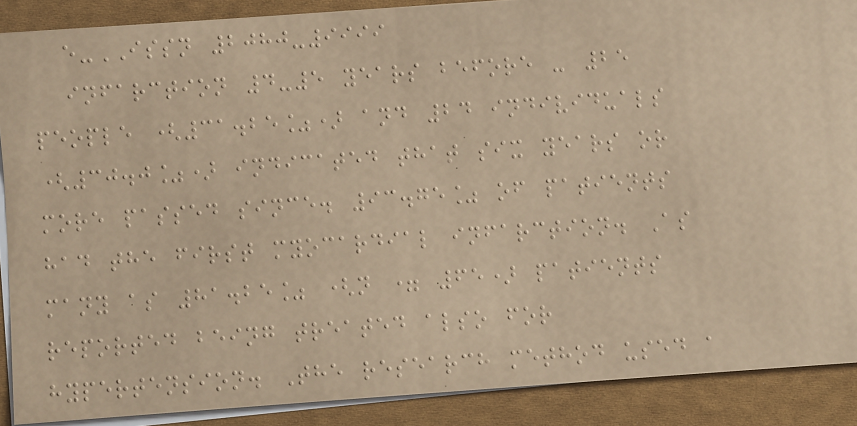e-ISSN 2080-9999
infarction 4-5 years before - 25
people (31.25%) and 24 individuals
(30.0%) indicated that six years or
more passed since. 93.75% of patients
had the first myocardial infarction. As
many as 81.25% (n = 65) patients
reported being treated also for
hypertension. The research method used a
